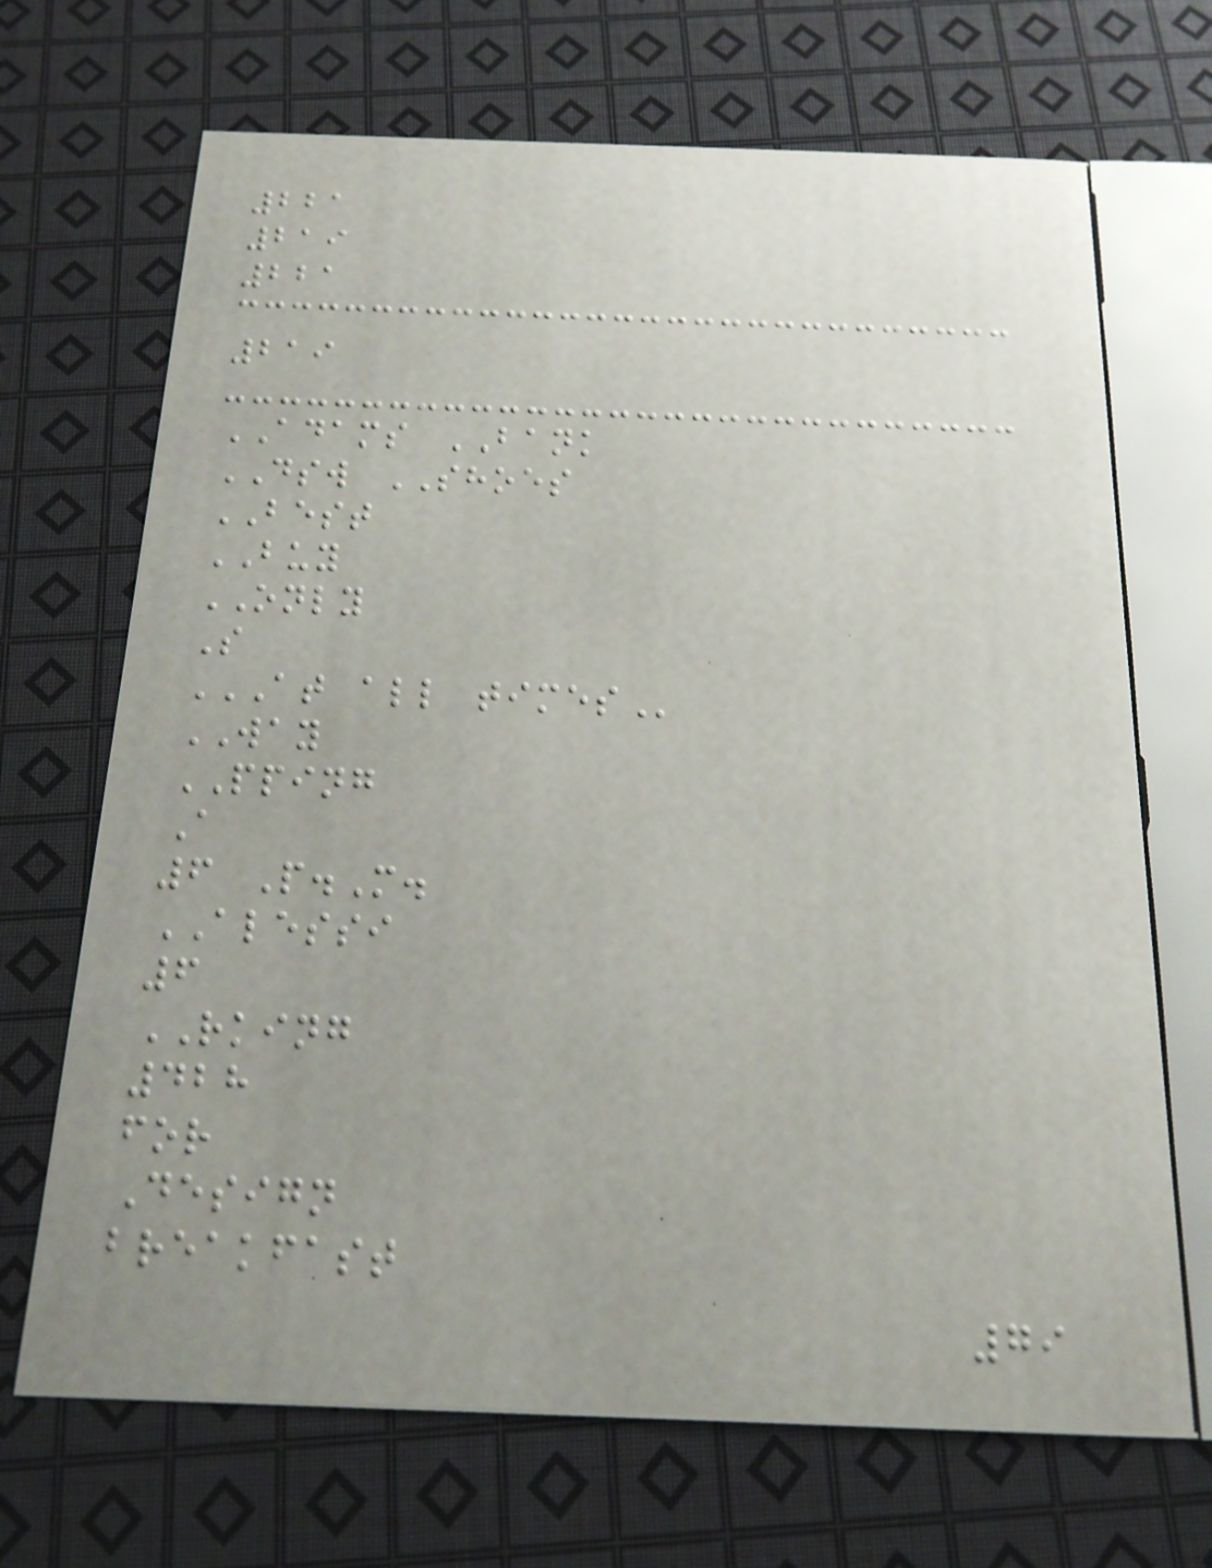221
219
221
219
ADAMS BANK
DSW SHOES
BEST
BUY
ONLY
S
AT ALL TIMES
WAY
PPING
A
6 P.M.
ALESSI
6
RKING
428
for
Design
breakfast
79
